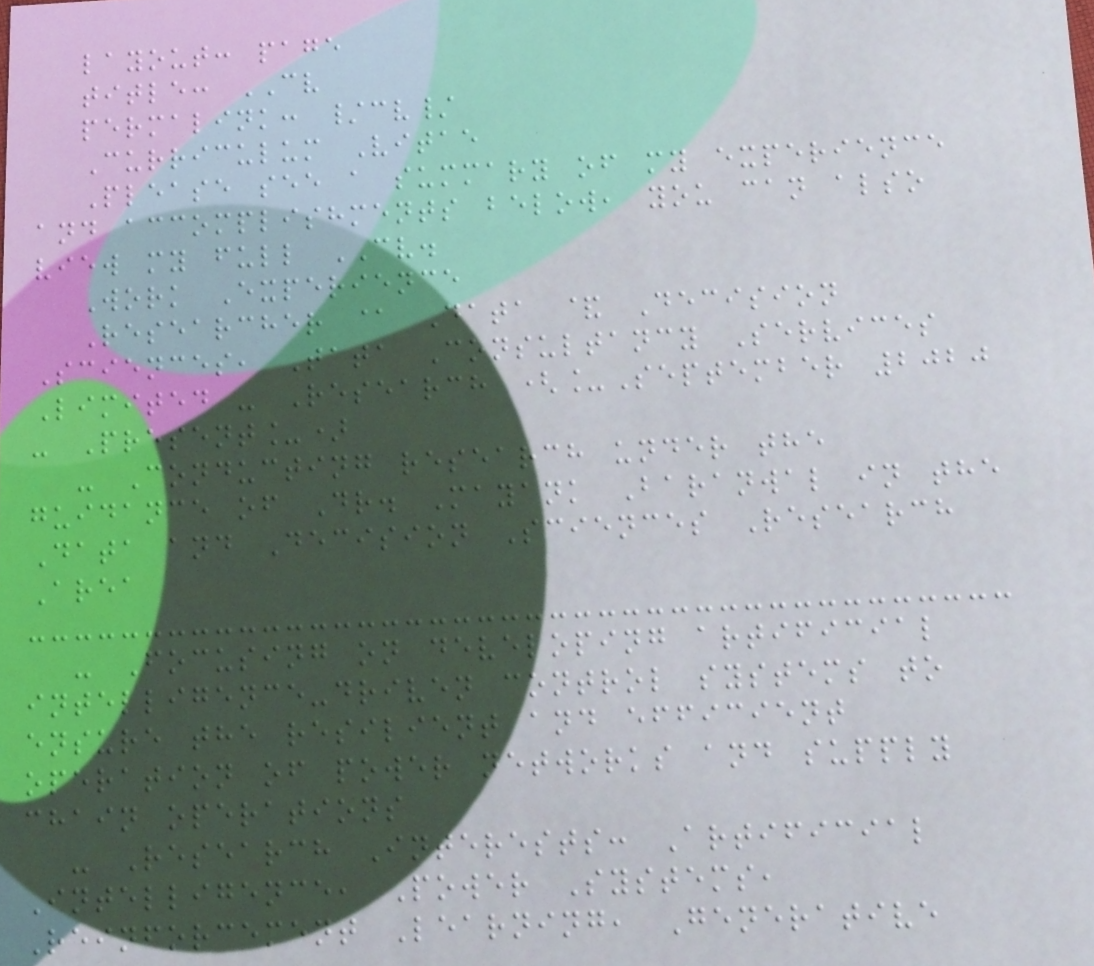layout: page
title: CV
permalink: /cv/
Curriculum Vitae
Please see a summary of my experience
and accomplishments below, you can also
view my full CV.
Work Experience
Researcher @ Data & Decision
Sciences, Tata Consultancy Services
Limited - Research (_September 2020
- Present_)
- Conducting research under the
guidance of Dr. Mayank Baranwal in the
Data and Decision Sciences Research
Area
- Focusing on developing artificial
intelligence-driven control systems to
ensure the resilient and efficient
operation of power networks and supply
chain operations
- Research Interests: Artificial
Intelligence, Power Systems,
Reinforcement Learning, Generative
